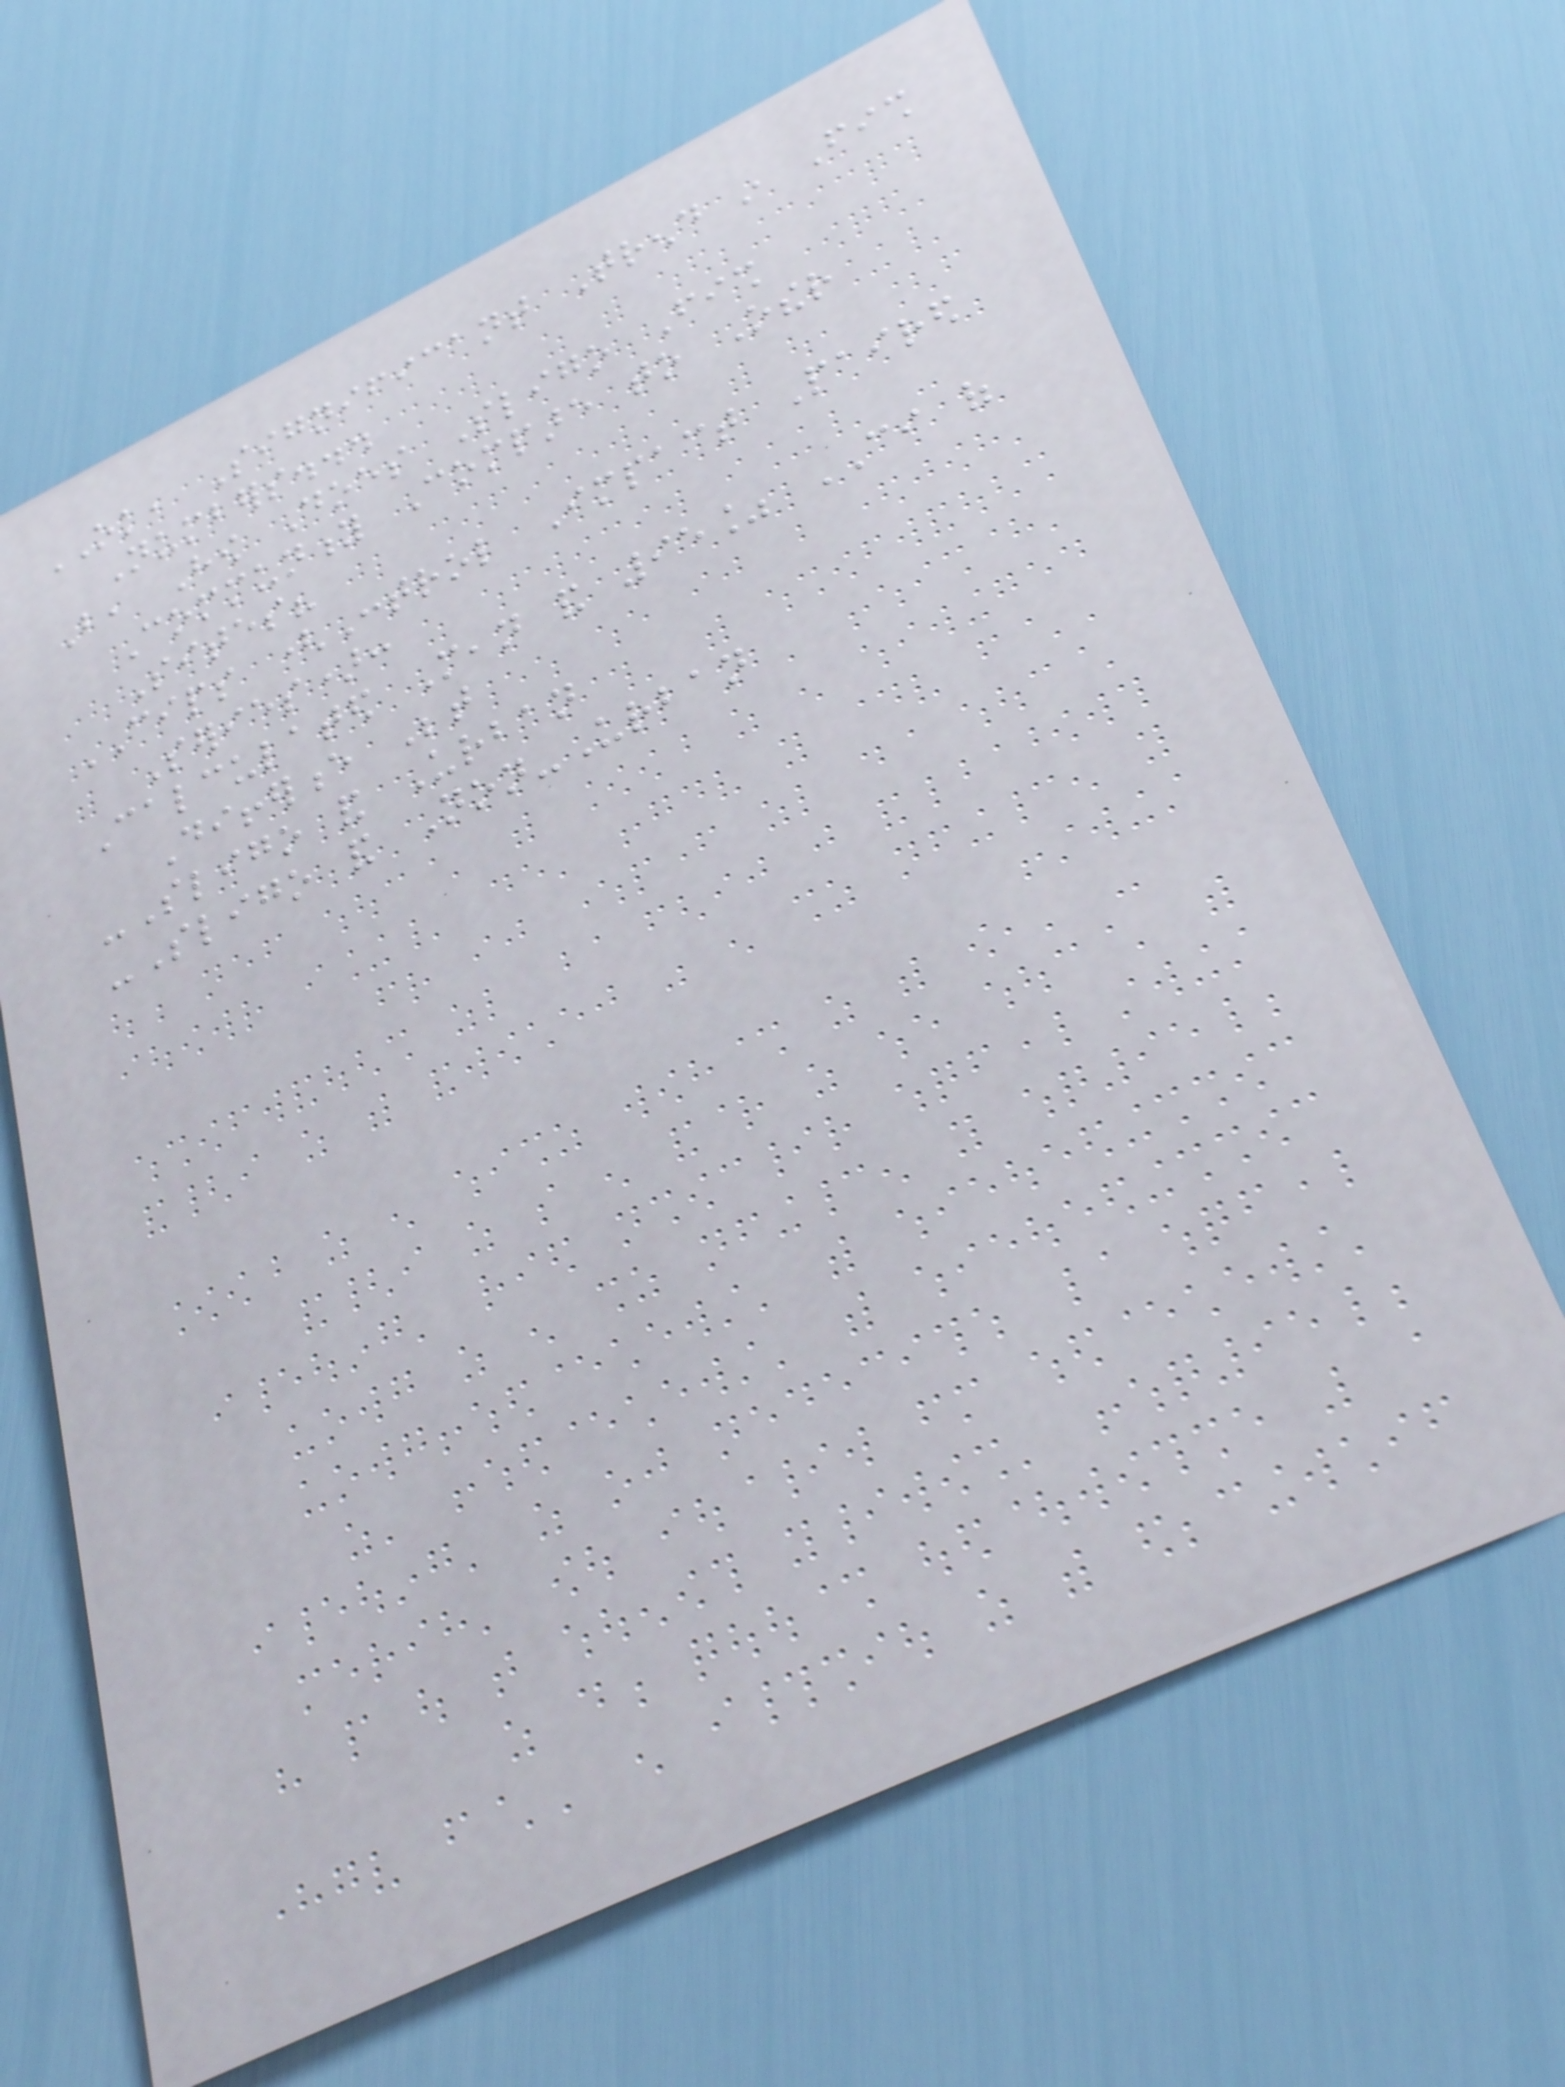OK, Significant Trend in Fish
Numbers...
But, How Does Sligo Fish
Community Compare to Other
Sites?
CIPS (Control Impact Paired
Series):
Calculated Mean and 95% CI of
Difference Between
-Sligo and Urban
-Sligo and Non-Urban
